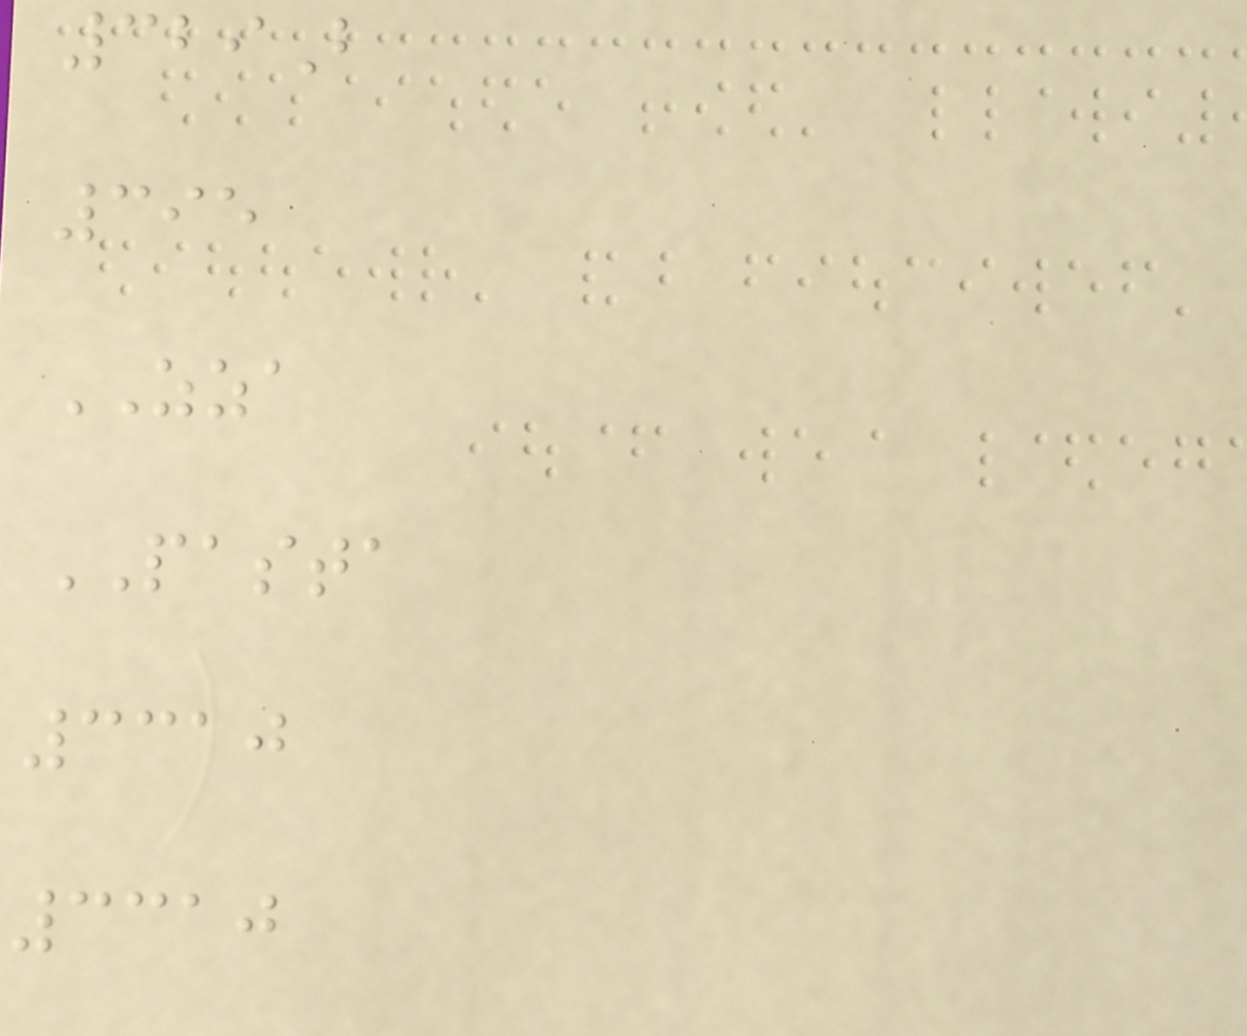329B
395
ZZA
PASTA
3310
3310
